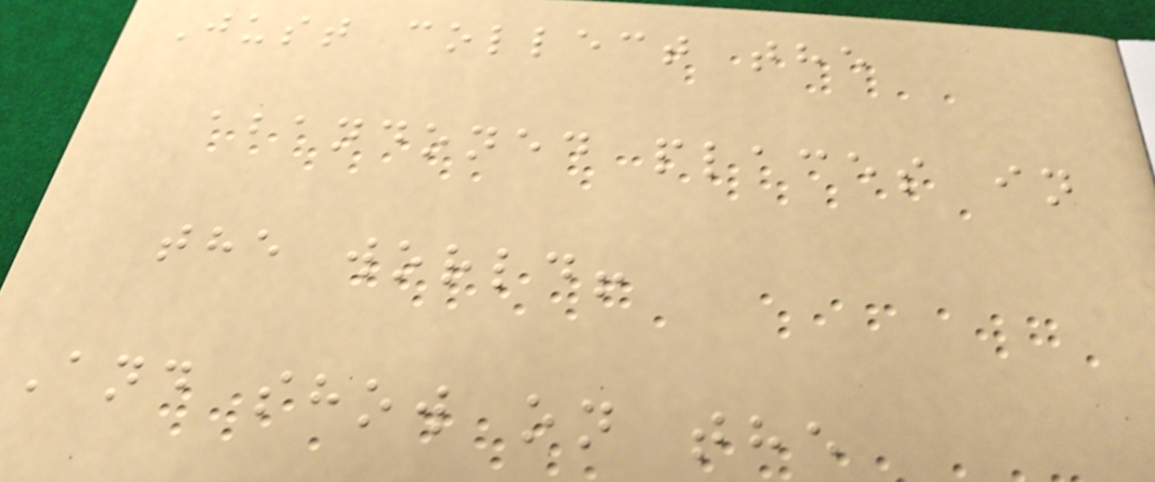Just collect the
abandoned places in
the world!
And show on the
